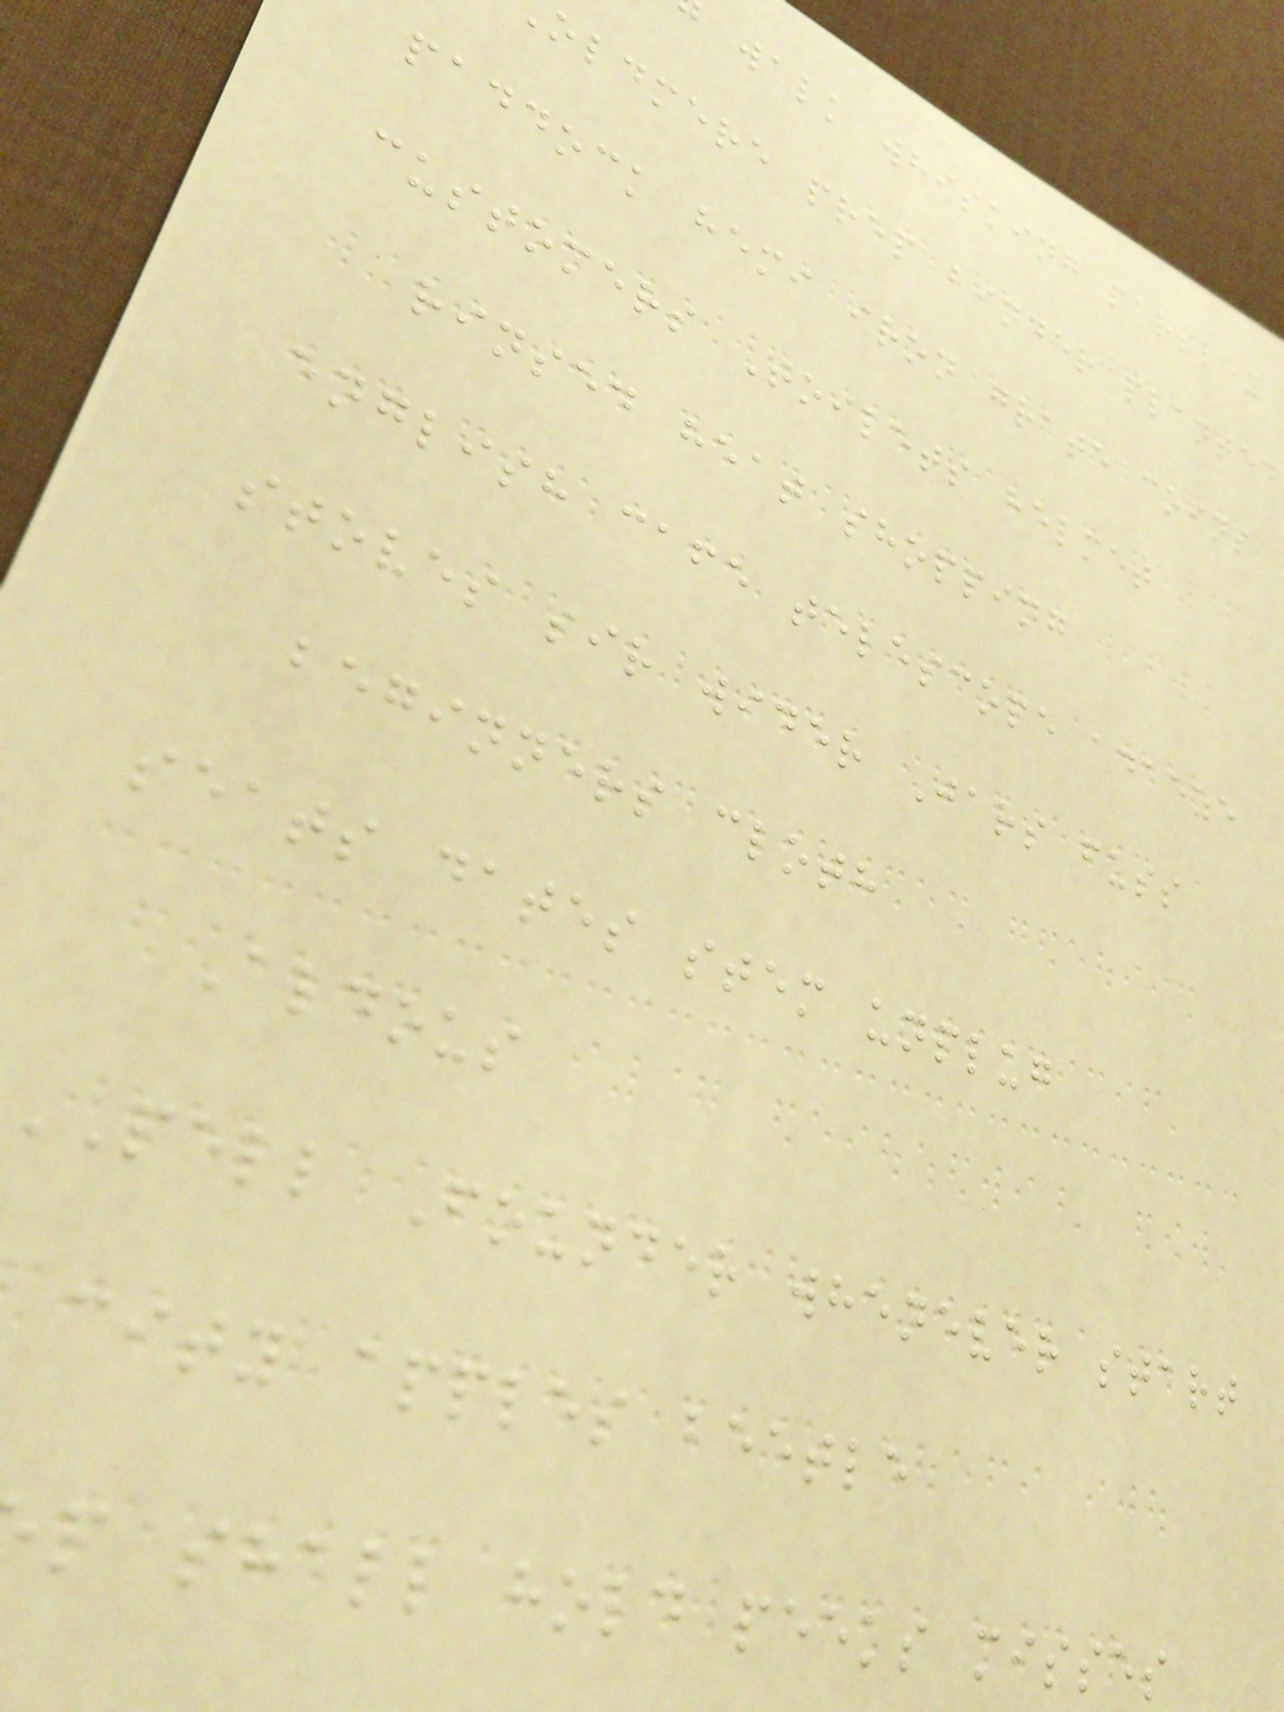walk whisking parsley
oldmere prep binder planted
paddock hemi iron grate coins
customers Toilets helmet
rinsed heat shopping
english cafe telescope adaeze
stoves sir wider Jars fuss
beginners cloth
seats dates stem unplug
Aldous
PELL Founder whenever start
city apples beetle
p shall hold peeks misses
